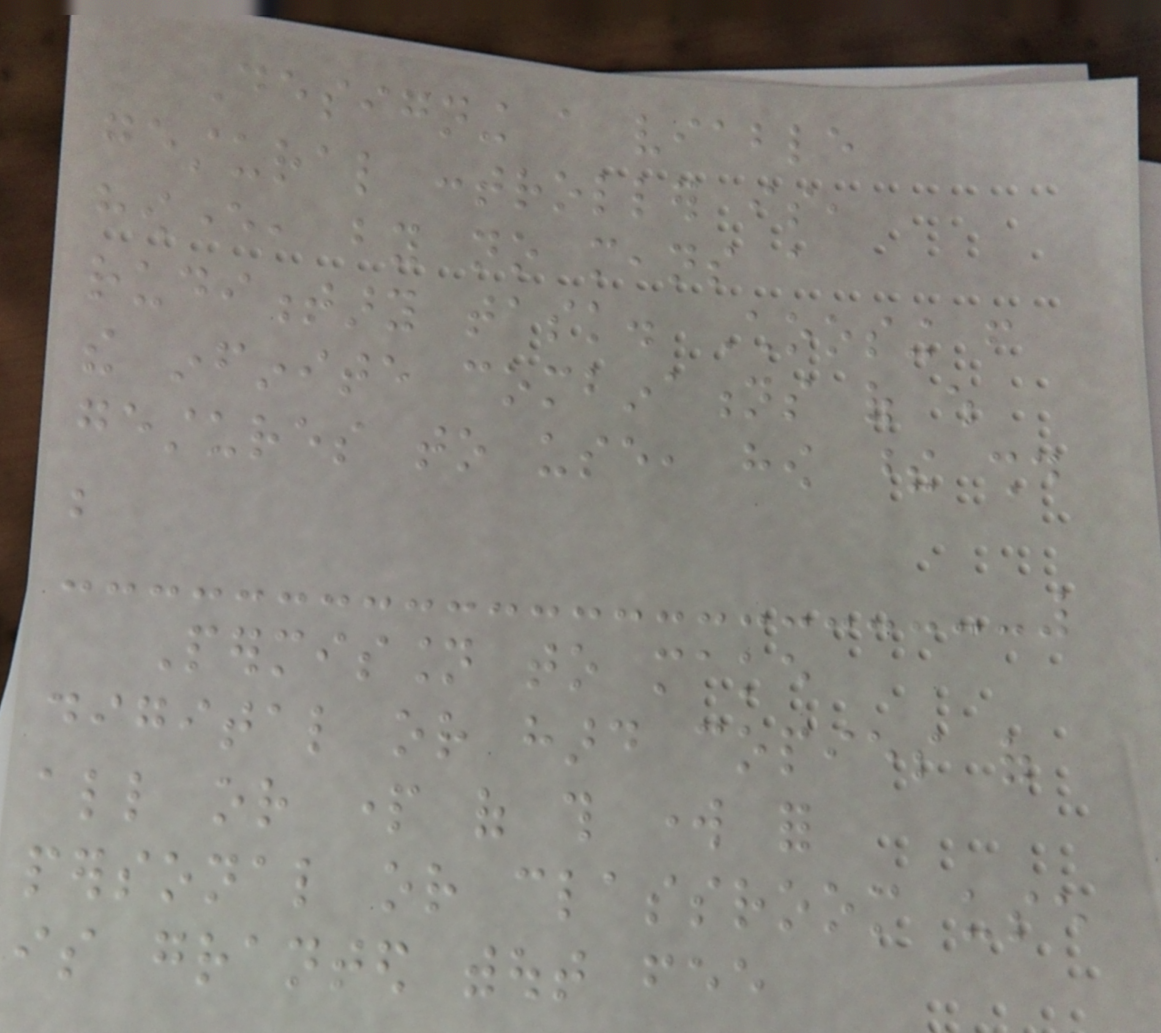Designing a viable
gestural controller is,
however, by no means a
rudimentary task. Choosing from
the infinite combinations of which
gestures to use, how these should
be
Permission to make
digital or hard copies of
all or part of this work for
personal or classroom use
is granted without fee
